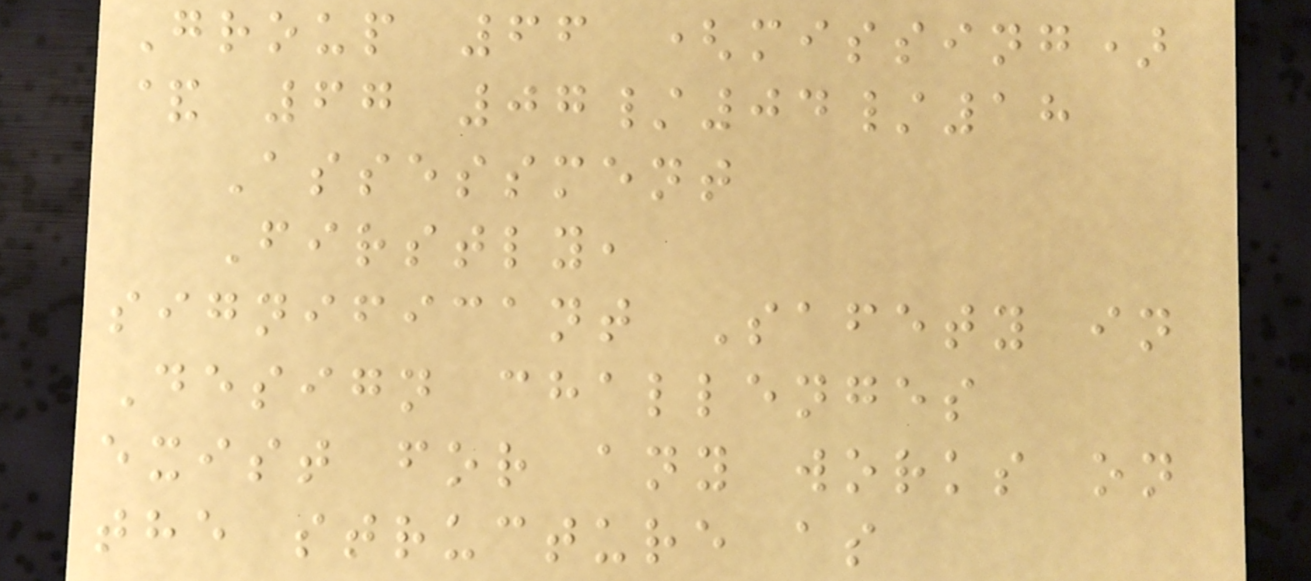Group 66 (missing)
& 67 07/04/18
Assessment
Firstly,
significant Safety in
Design challenges
exist for any works on
the structure as
